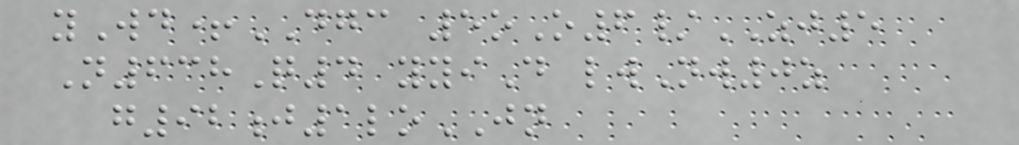yWd+DGC 5oO6/ZJ5
N638Q4 yyiD lwNw0z
g92j1loJN
